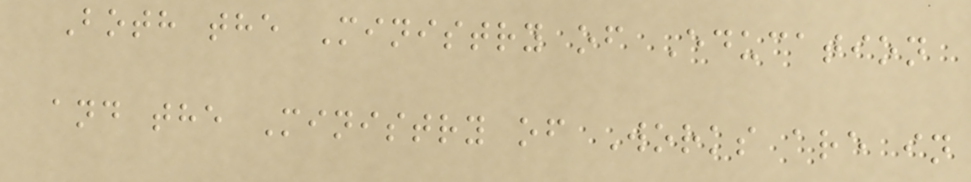Both the Ministry of Education
and the Ministry of Works are in
